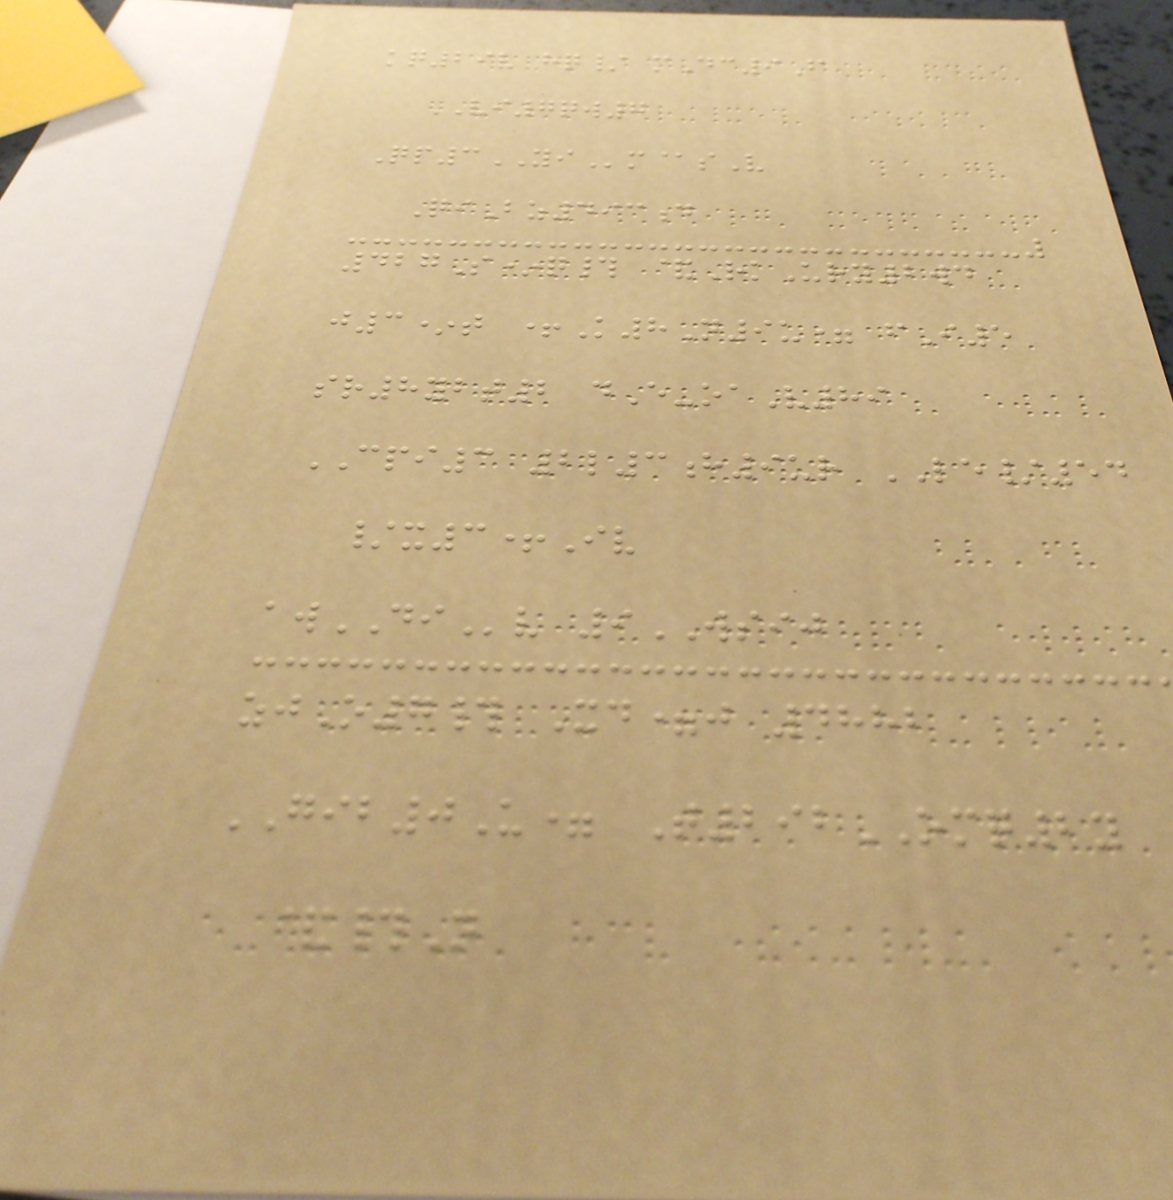kq29v hq/ mDc9F
VI7qw7
Qp3YIm@sV
QiBz493d
427S*q# &RkUry2wd
j3*t +K8N9u= fI5
sr8ybt2 dE-oaV89
CPI3 2l3h9ur LE/54
/x3+Iv
awDIv 9WSIJ
zjO7# Xd=j 4882
GIB0U= T292OMQ2y
&#N
